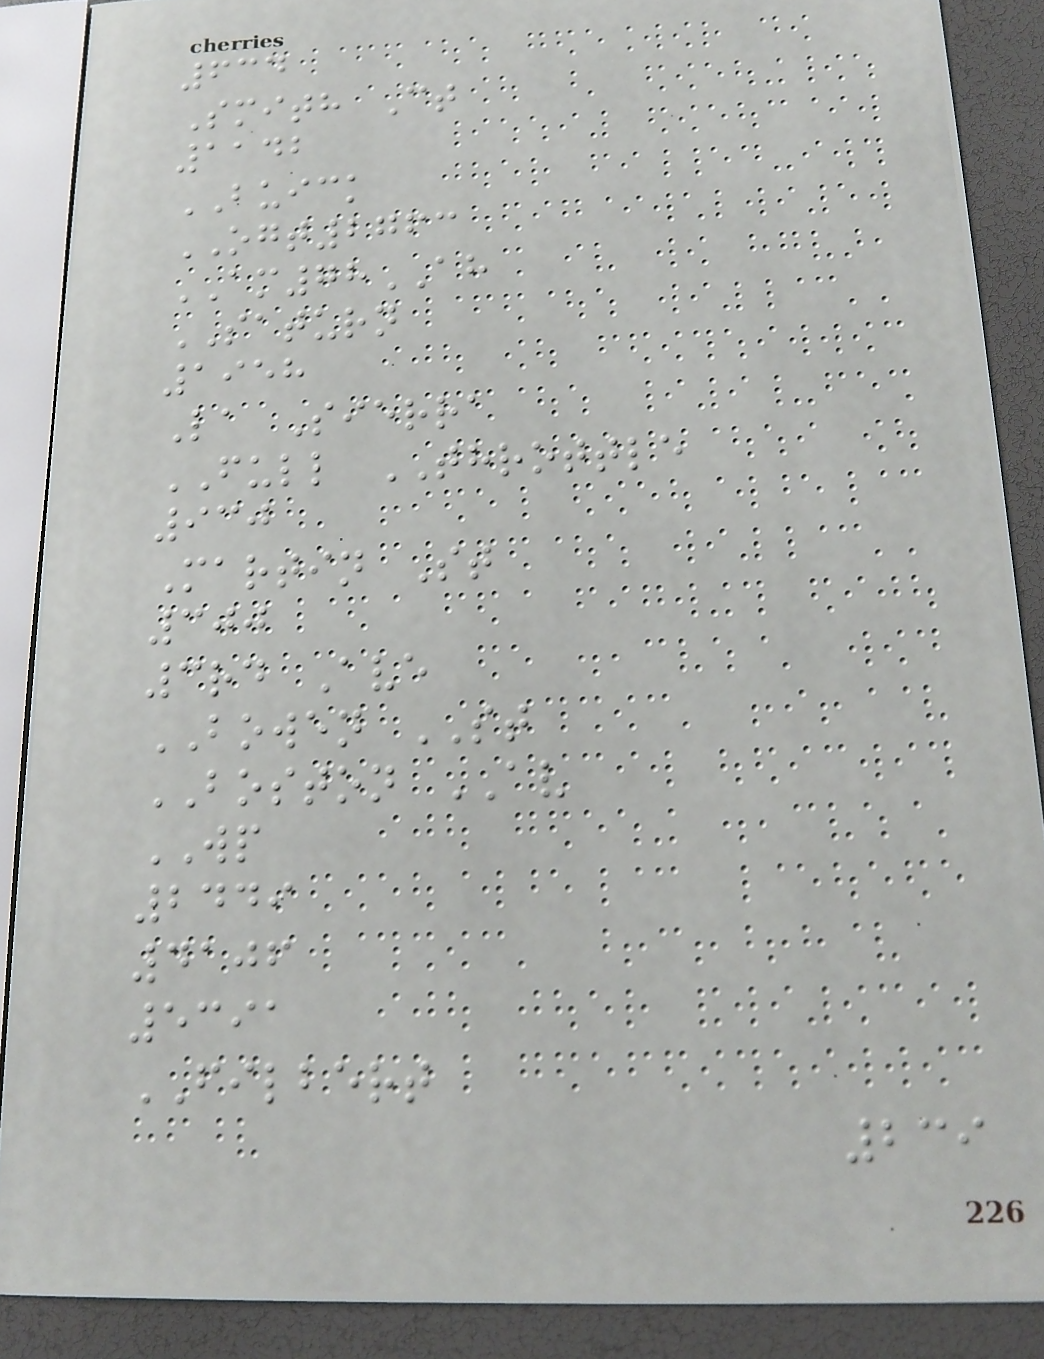634
Smith Ct
1142
BUICK
OGT2763
AM78AH
SATURN
1958
La Sierra
FULL THROTTLE
930
Martin St
300
3rd Ave
BOWEN ST
BOSTON AV
WP
2449
4106
5391
FILBERT
239
